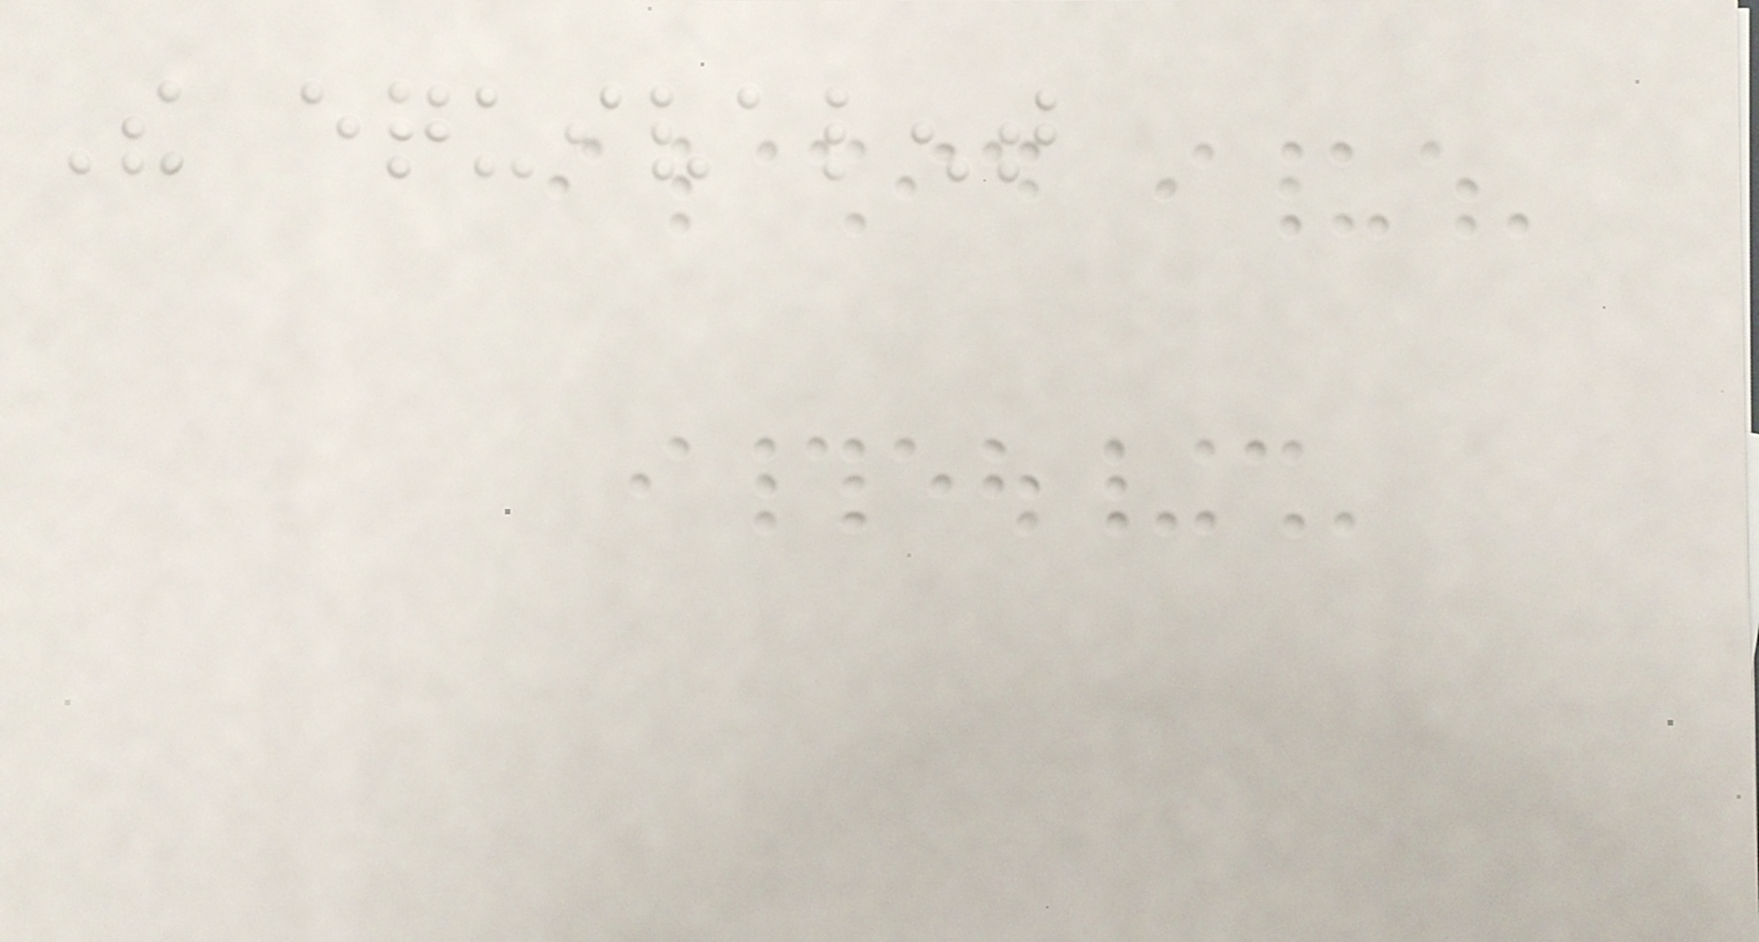The equivalent
